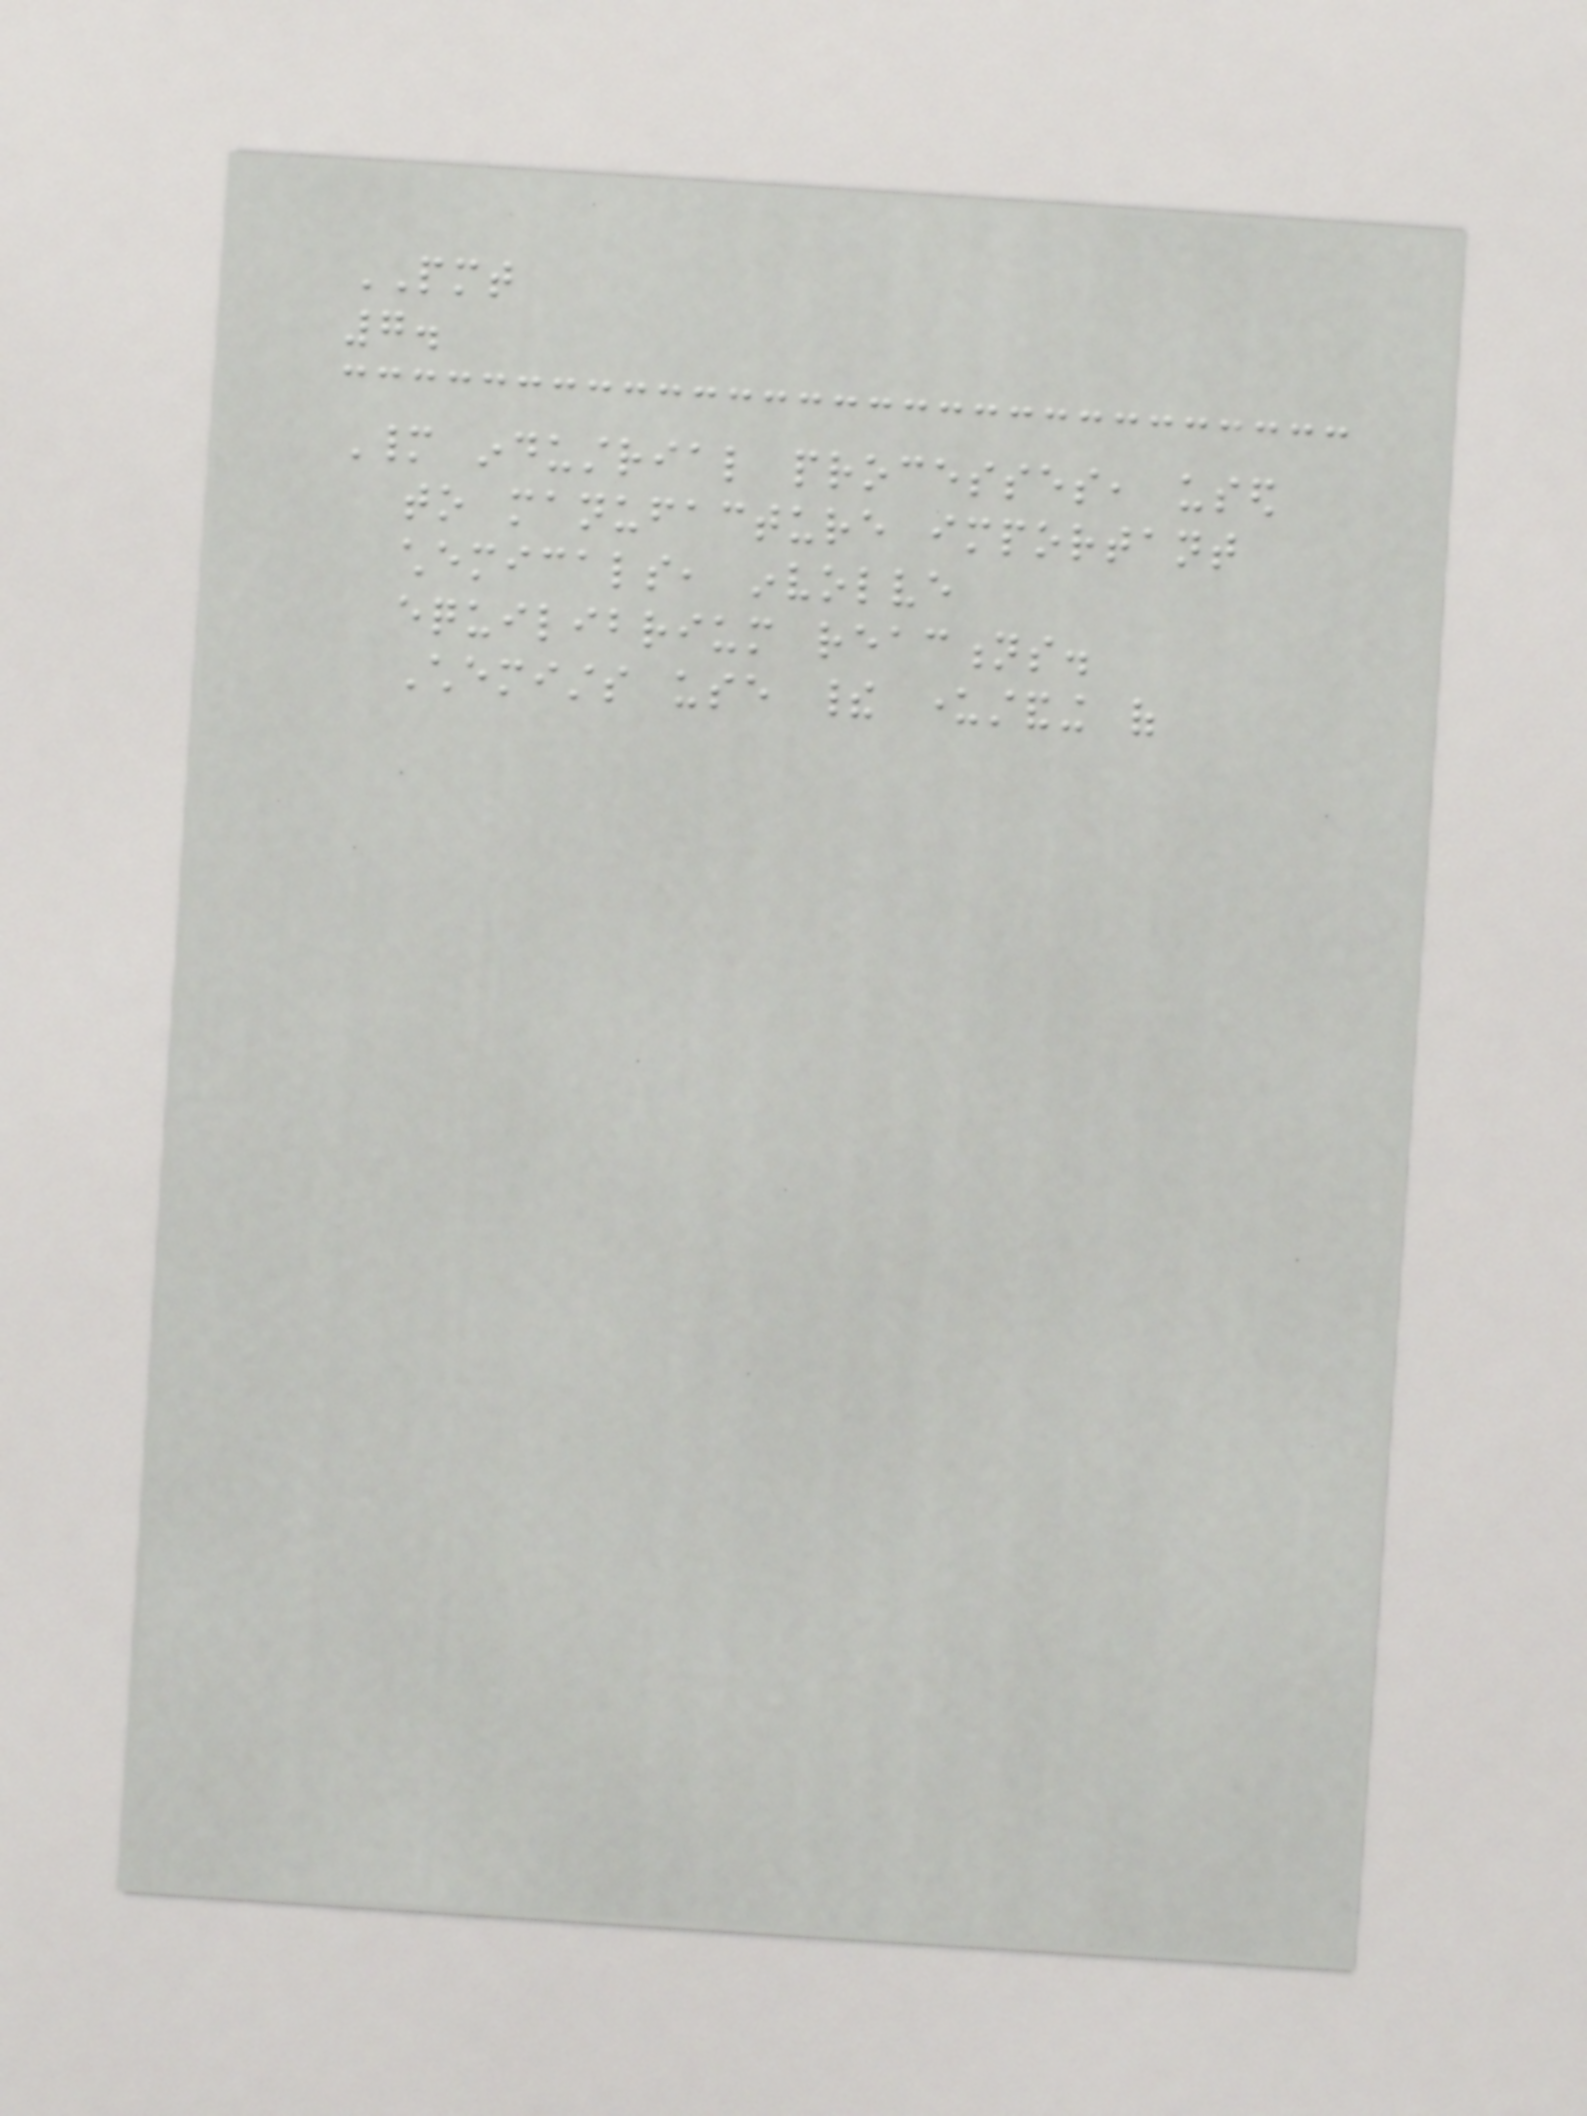PMT
7.
Many industrial processes, used
to manufacture important
chemicals, involve
equilibrium reactions.
Chemists use their understanding of
